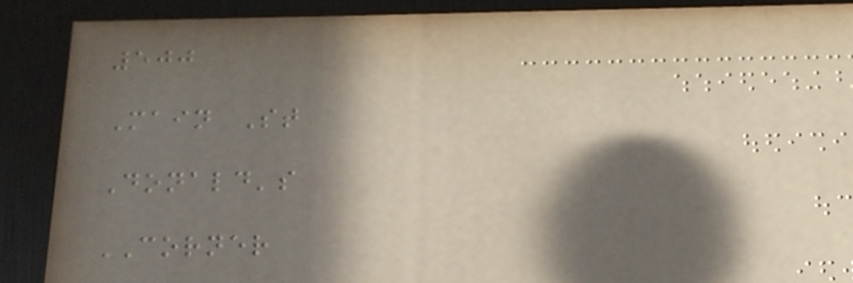500
Main St
Donald's
CORNER
